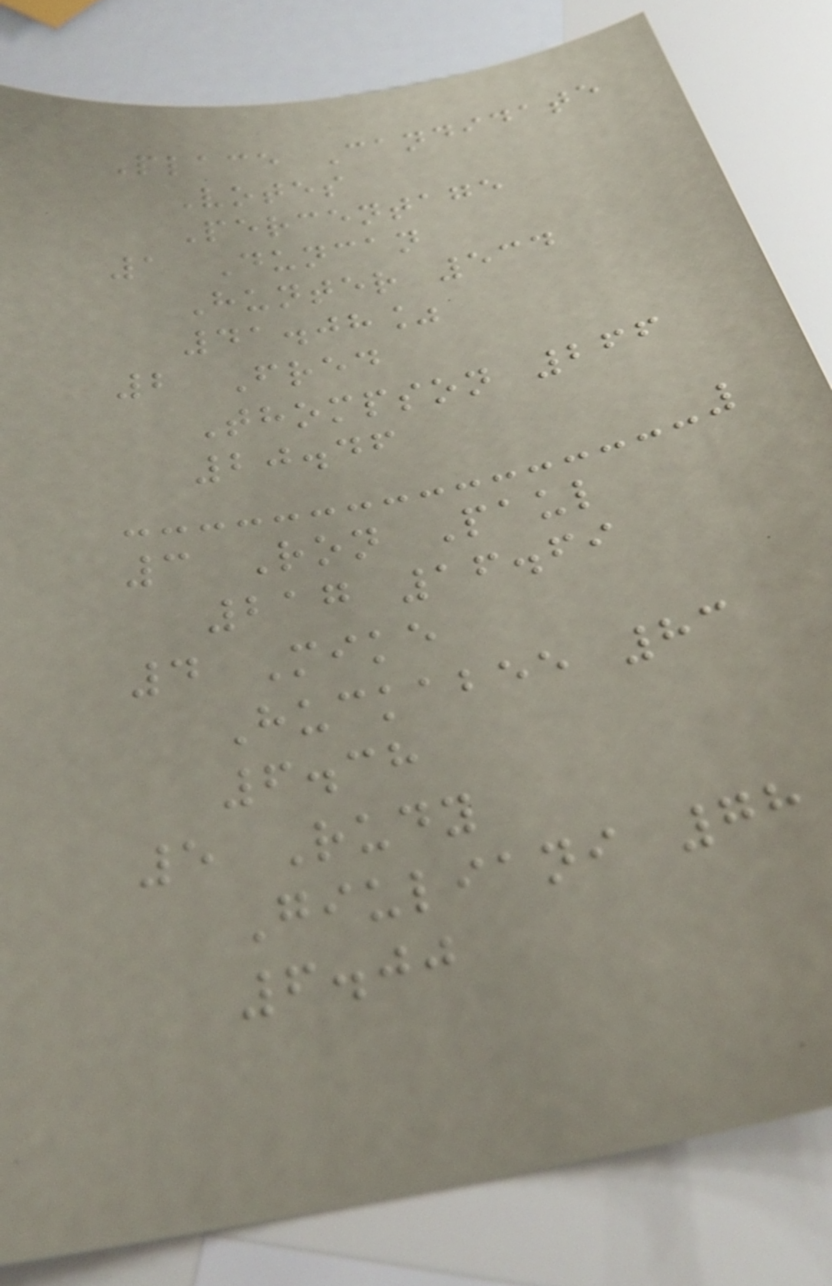Place Candidate
Votes
Percentage
1 Duncan
Hunter 534
41.08%
2 Fred
Thompson 266
20.46
3 Ron Paul
217 16.69
4 Mike
Huckabee 83
6.38
5 Rudy
Giuliani 78
6.00
